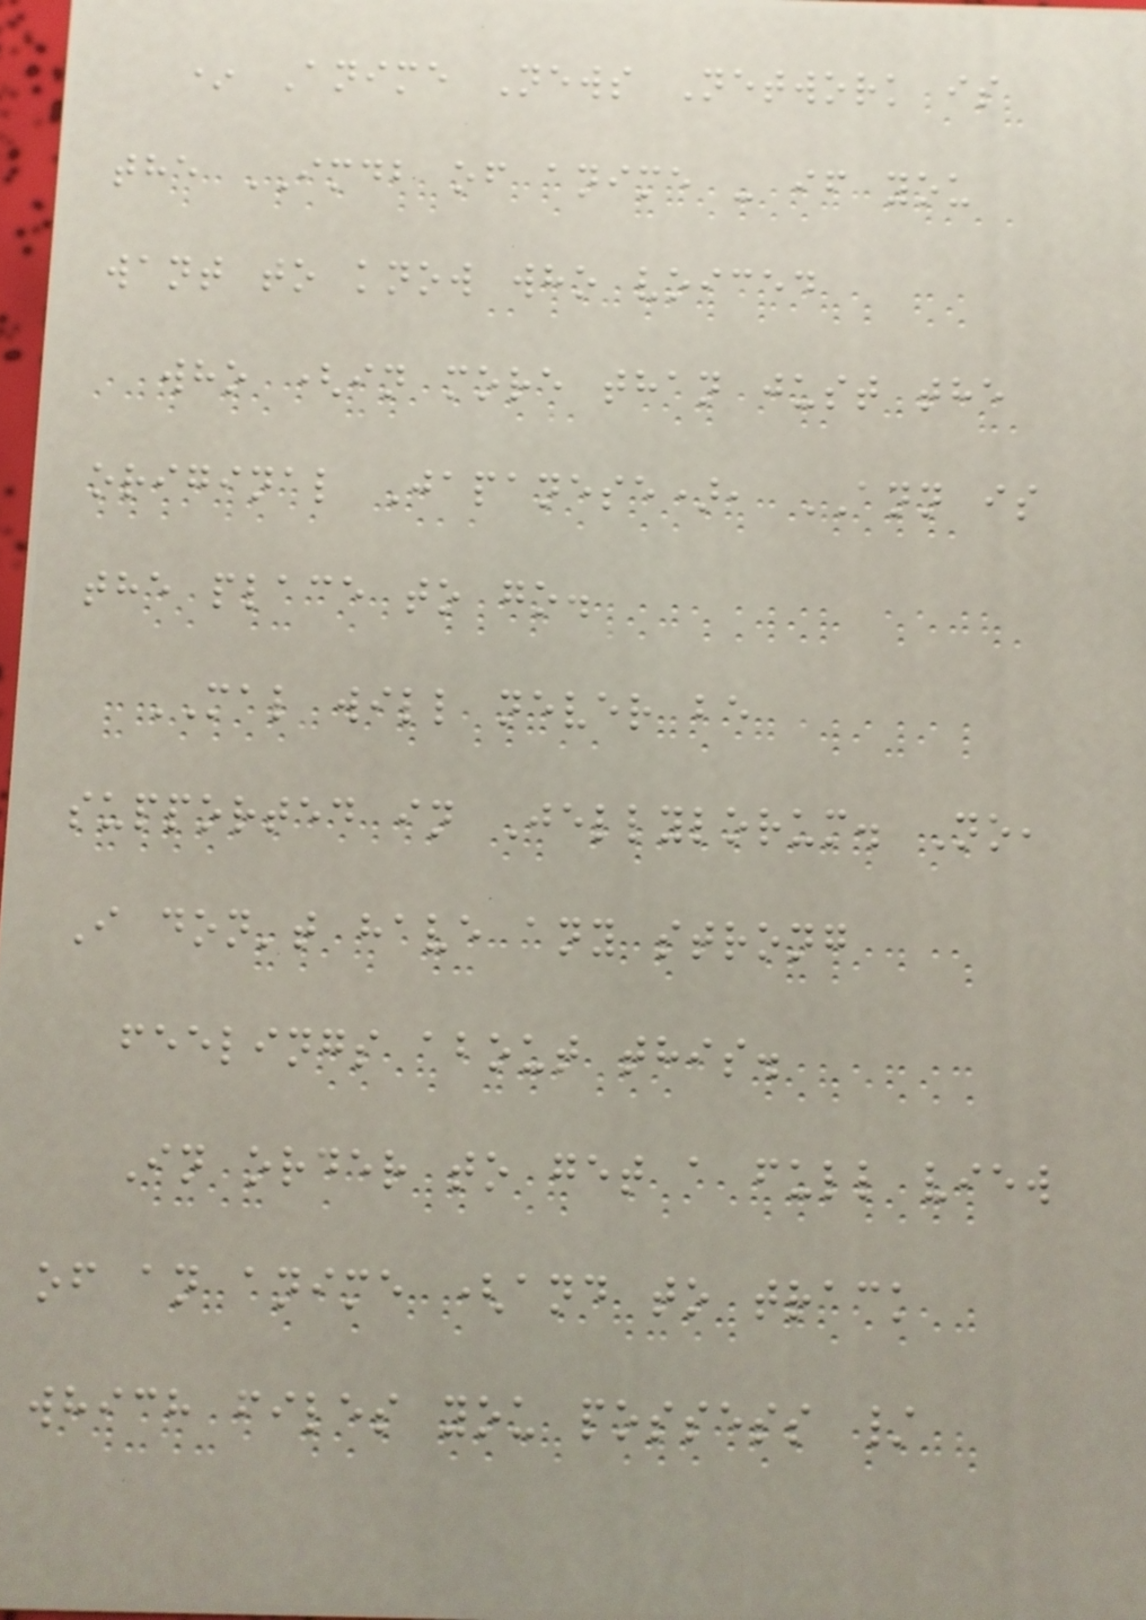* Anime News Network is
the IMDB of anime - if you
want to know who voiced
who (in more than just the
original Japanese), ANN is
the place to go.
MAL will never be
supported in Jellylorum. No,
I don't have any strong
feelings about this.
In order to get a full view
of an anime (and to track
which files you possess /
